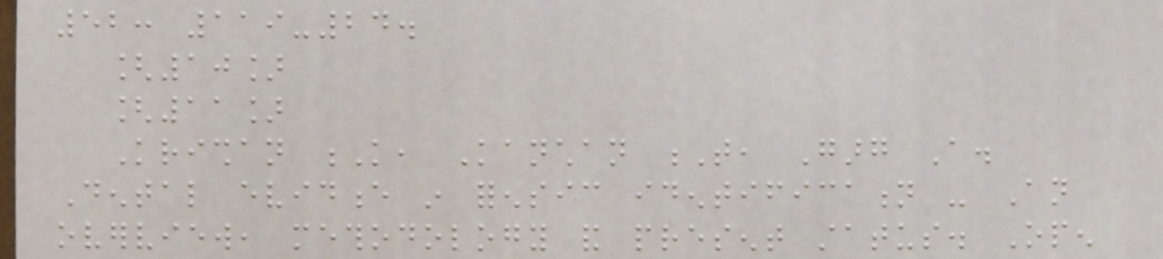52: 119-24.
[10]
[11]
Krishan K, Kanchan T, Garg A.
Dental evidence in forensic identification - An
overview, methodology and present status. Open
